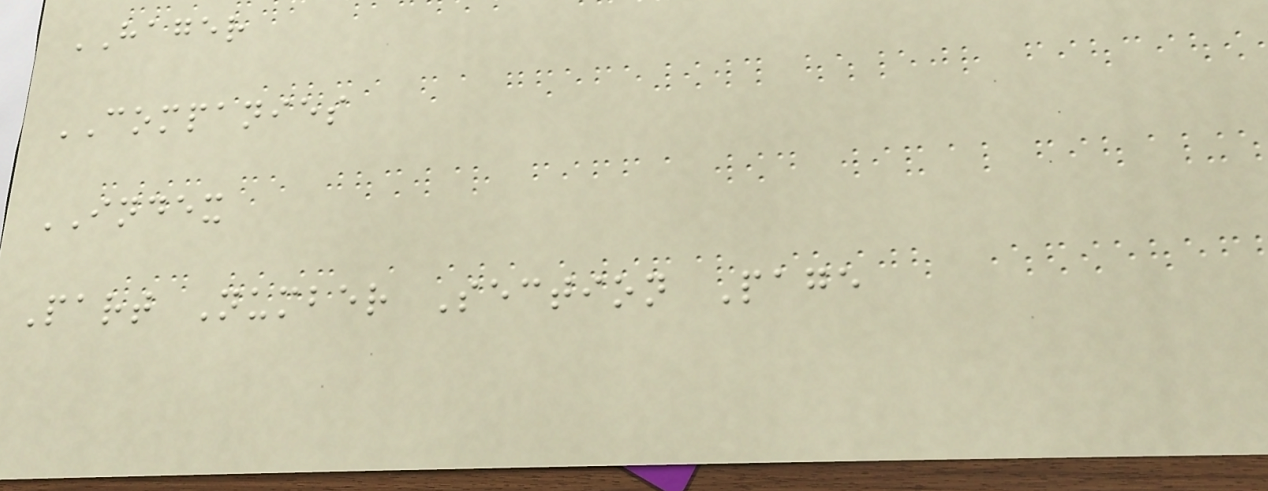HAGER
COMPANIES
INDEX
Part Number Section Page
